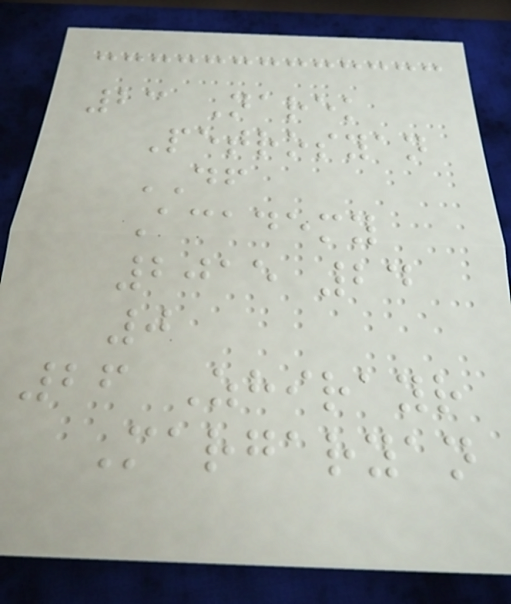23 Narek
Petrosyan
DF
Academy
2015 24
0
26 Zhirayr
Margaryan
